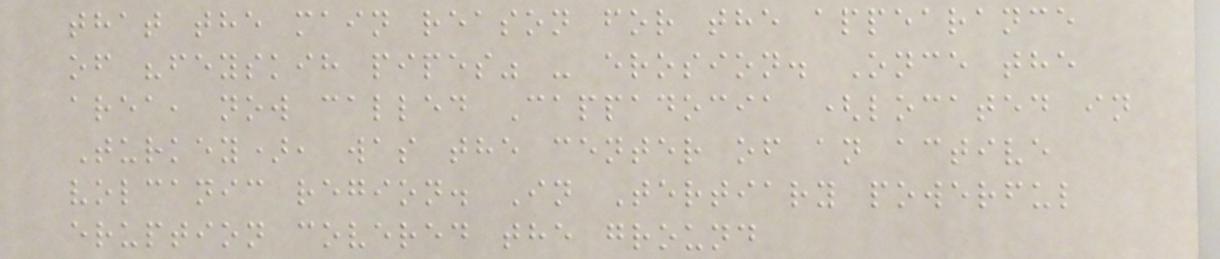that the main reason for the appearance
of "feyskih pipes" - erosion. Once the
area, now called Cappadocia (located in
Turkey), was the center of an active
volcanic region. In Tertiary powerful
eruption covered the ground
